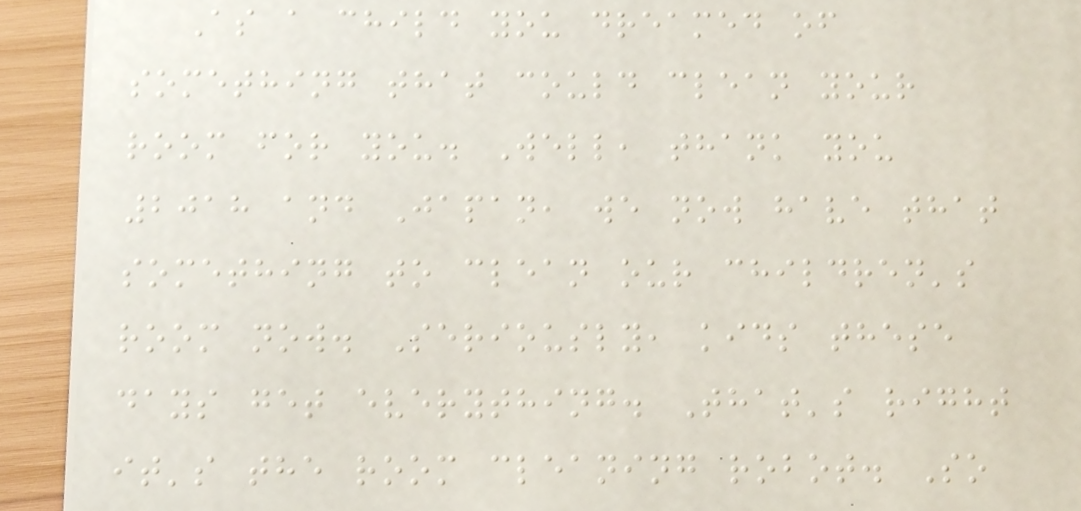As a child you dreamed of
something that could clean your
room for you. Well, thank you
2018 and Japan, we now have that
something to clean our children's
room now. Seriously, kids these
days get everything. That's right
it's the room cleaning robot. So
